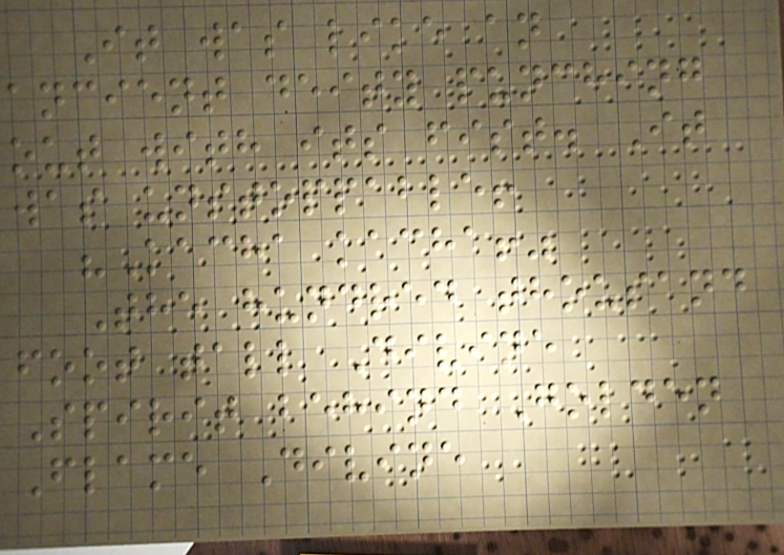It was like an
ancient deity punching
out with its fist. It
was unstoppable!
"Kacha kacha!"
The hundred thousand
foot tall Divine
Spirit behind Golden
Flame Divine
